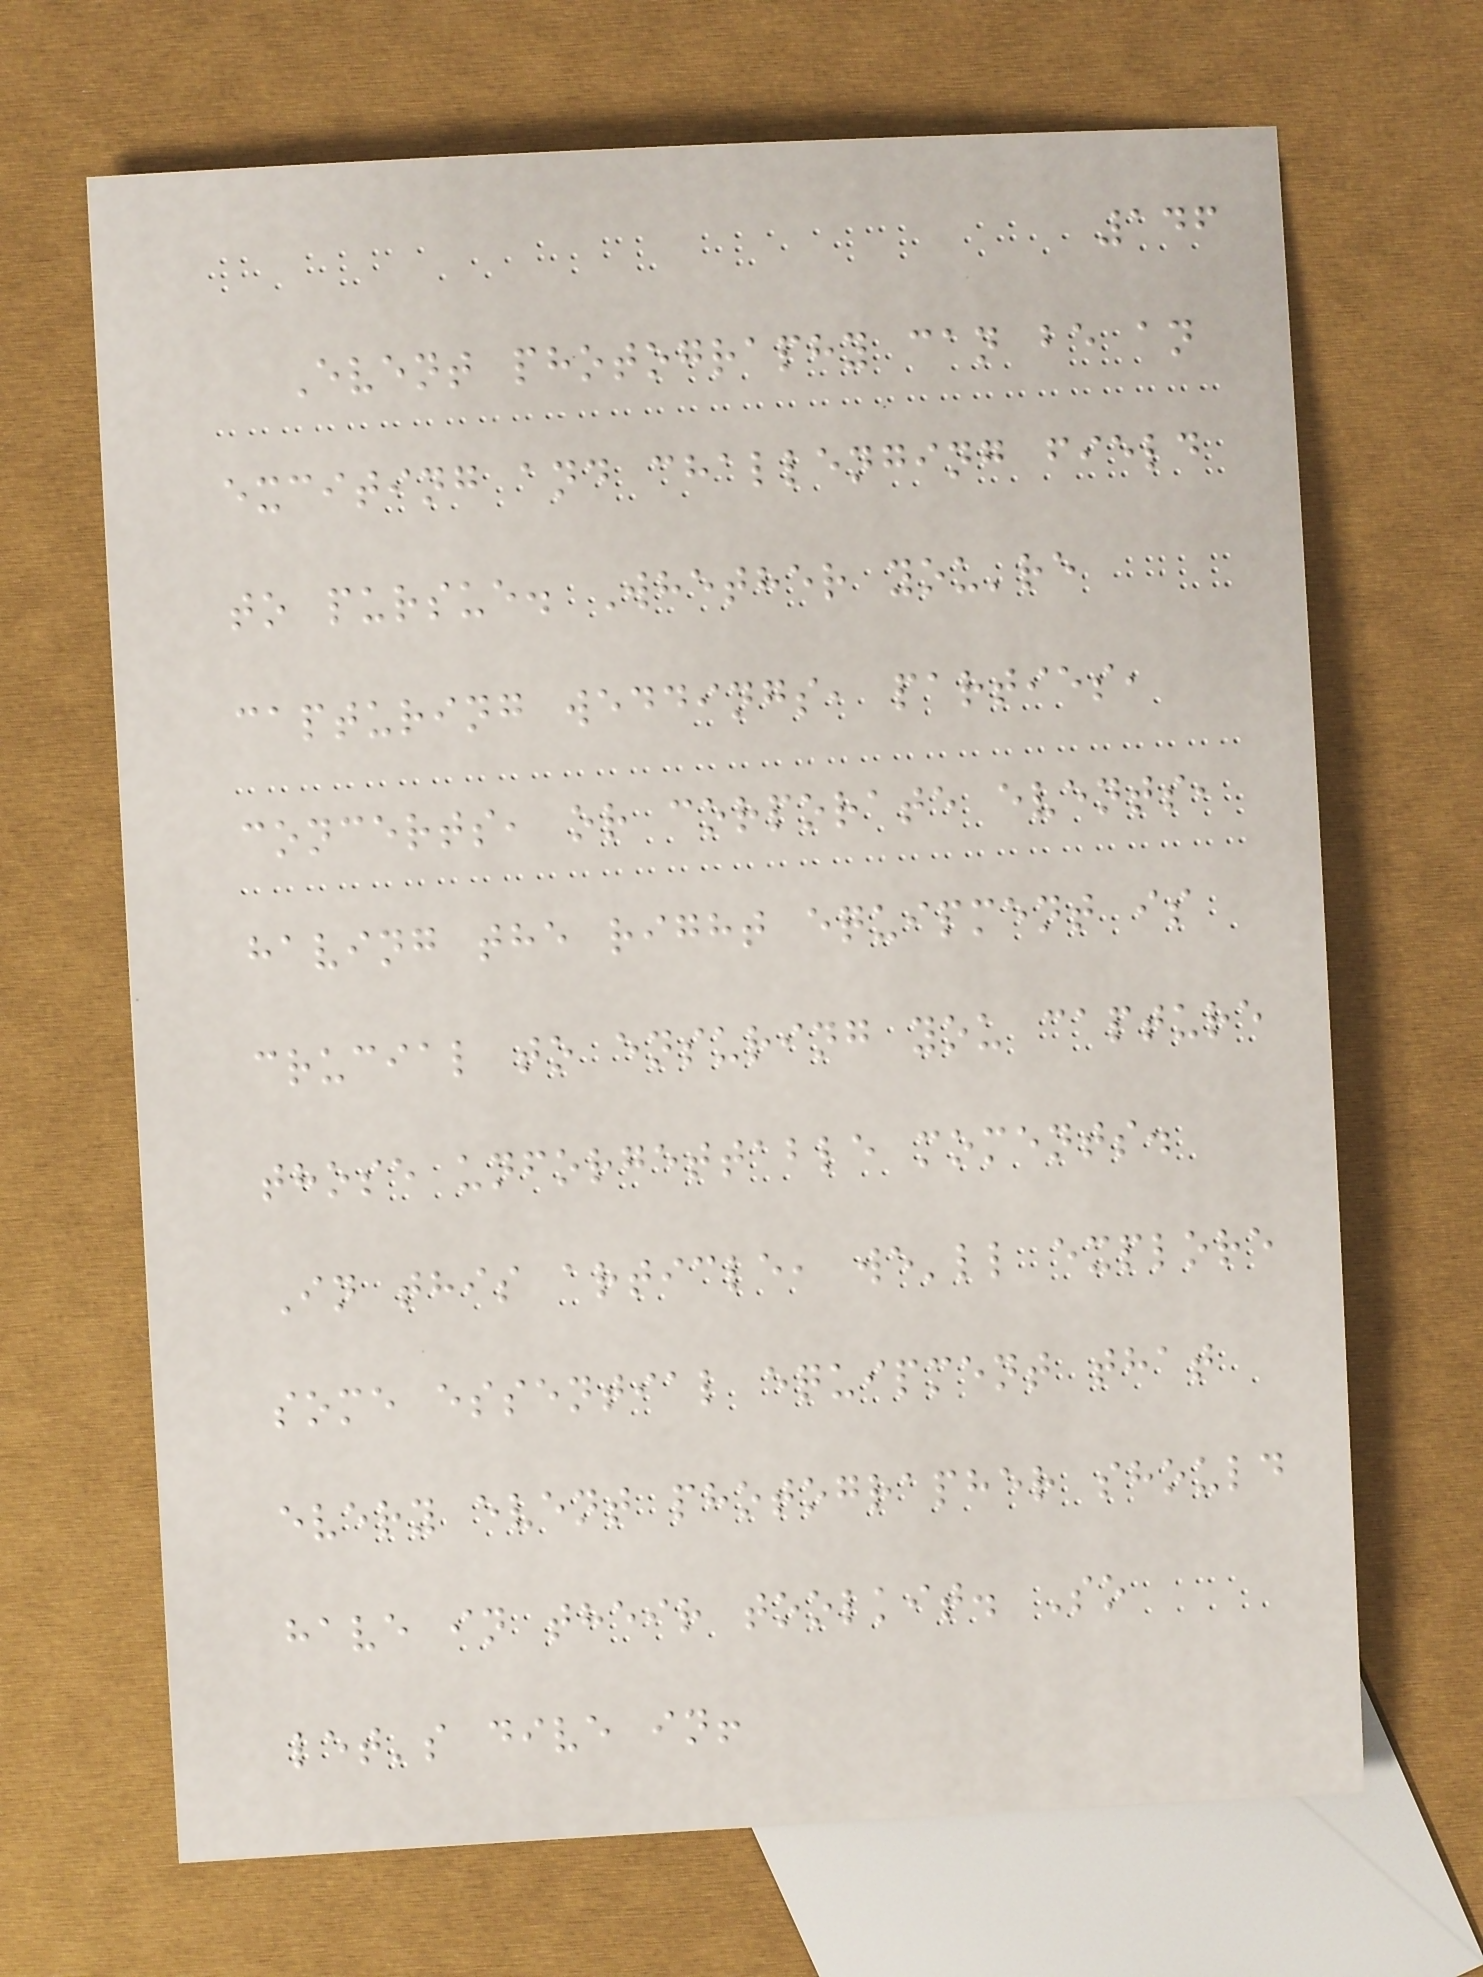146
Event photography can be an
exciting and challenging field
to pursue. Whether you're
capturing weddings, parties,
concerts, or corporate events,
having the right equipment is
crucial to ensuring you capture
those unforgettable moments.
In this article, we'll explore
some essential equipment that
every event photographer should
have in their toolkit. So
let's dive in!
